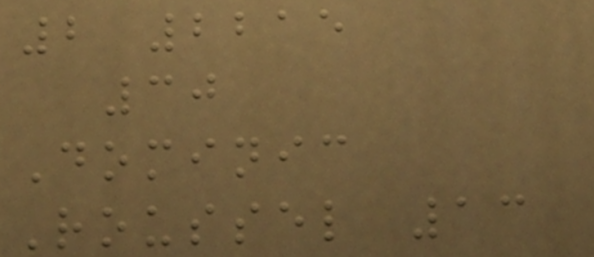2 2215
30
Dominic
Roussel 13
